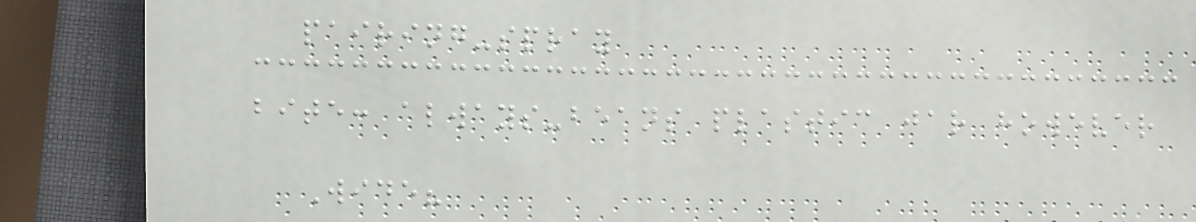pairing-spray
bite: always-beans plastic jar however
Wide?
